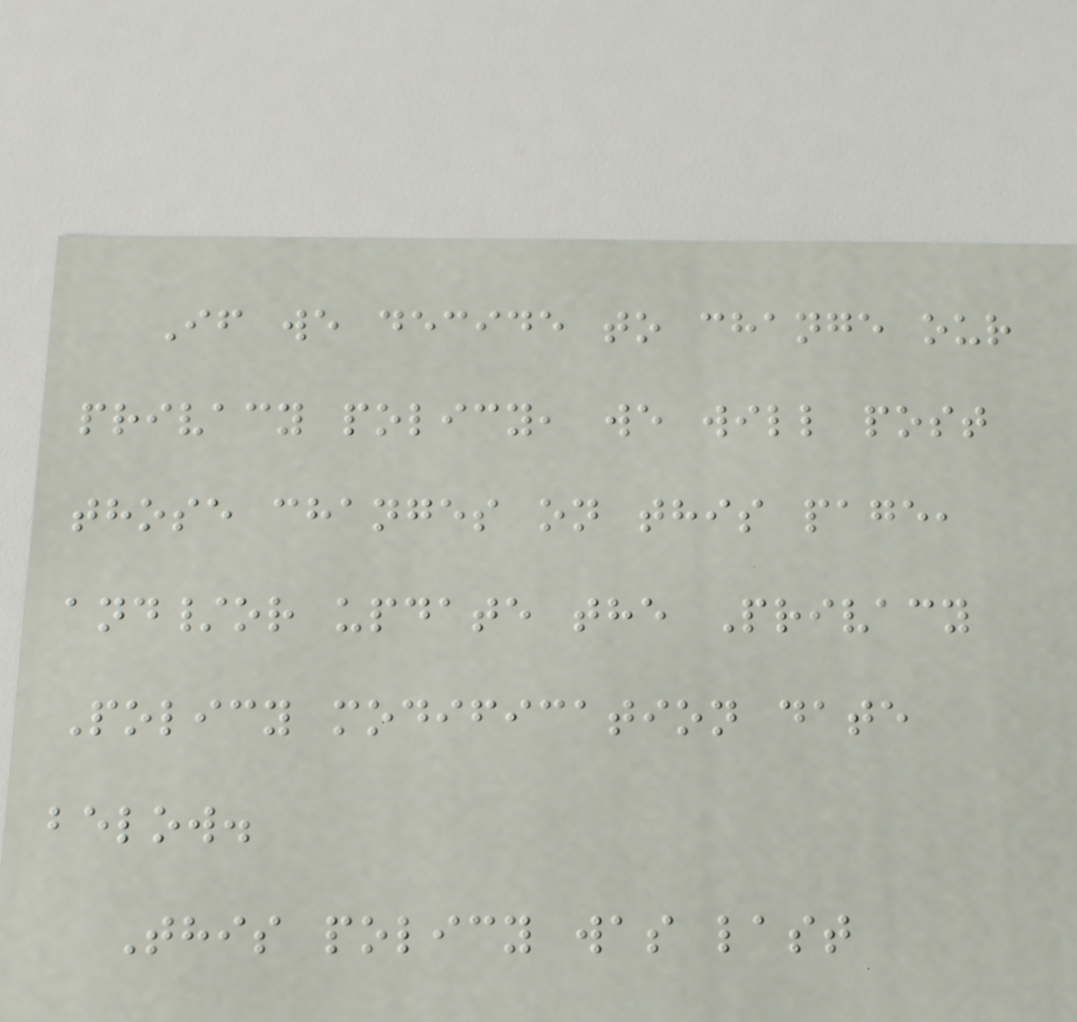If we decide to change our
privacy policy, we will post
those changes on this page,
and/or update the Privacy
Policy modification date
below.
This policy was last
